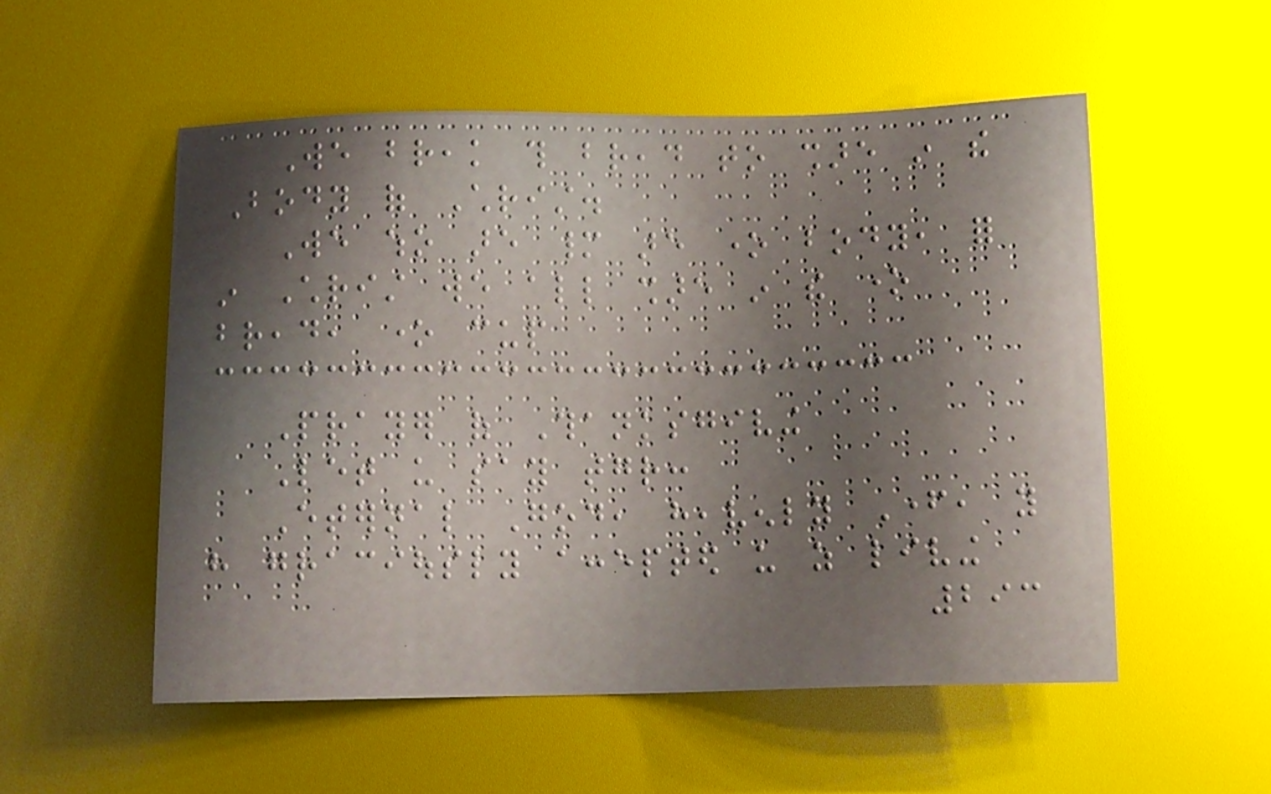We break this bread to share in the
Body of Christ.
We who are many are one body, for
in Christ we all share in the one
bread, one cup
Prayer of Thanksgiving
Let us say together:
Eternal God, heavenly Father, you
have graciously accepted us as living
293
